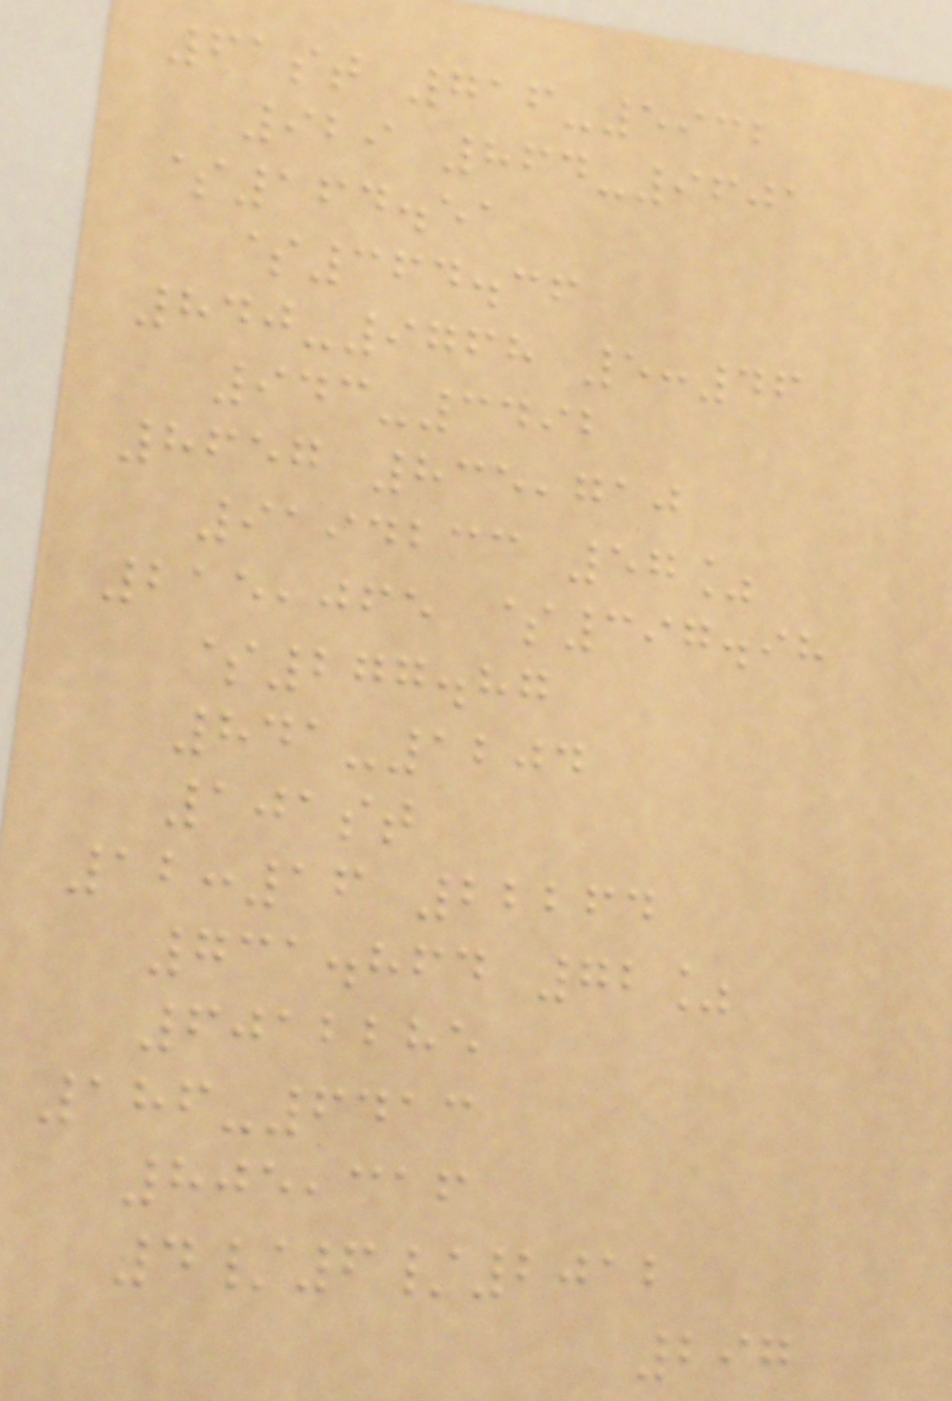61st 716-5932
929 864-9601
$164.51
$364.36
840-9768 5:46
943-3492
8657 835,710
9194233 57%
215,065 $397.98
$277.87
841-1204
101st
12:16 22264
731.864 72%
6012285
186-6413
805,316
4/6/2012
297
